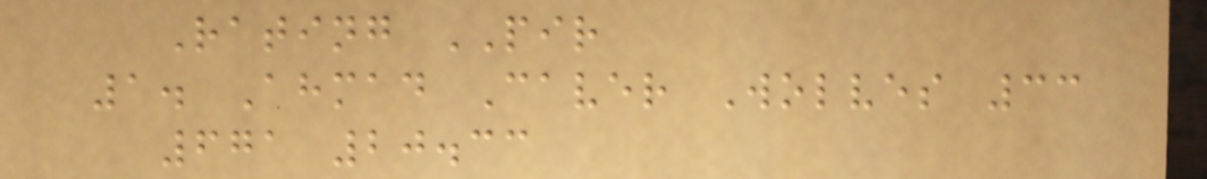Rating PIR
1. Ahmad Caver Wolves 33
671 20.33
